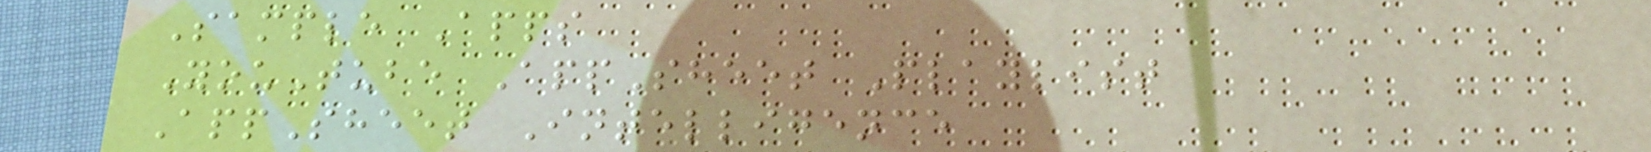Sample Apps
YouTube AppSheet Playlist
AppSheet Intelligence
